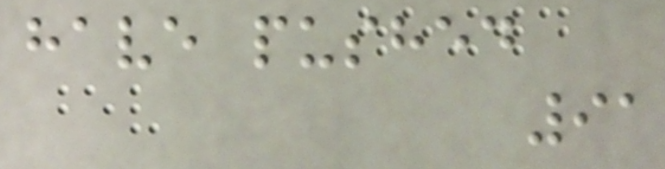have pushed
91
